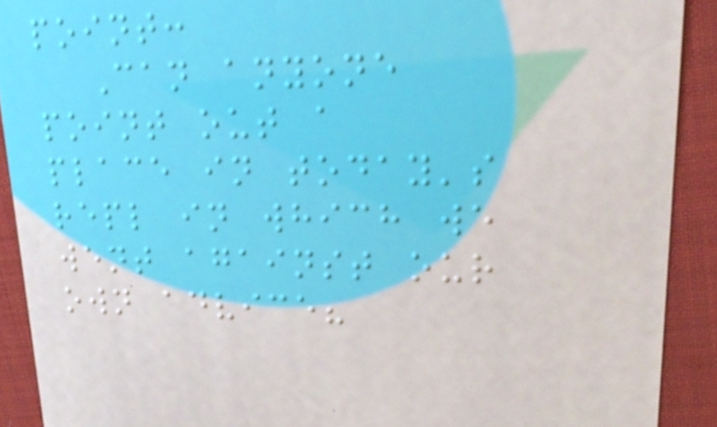point:
Can anyone
point out a
place in today's
repl in which we
went against our
own advice?
